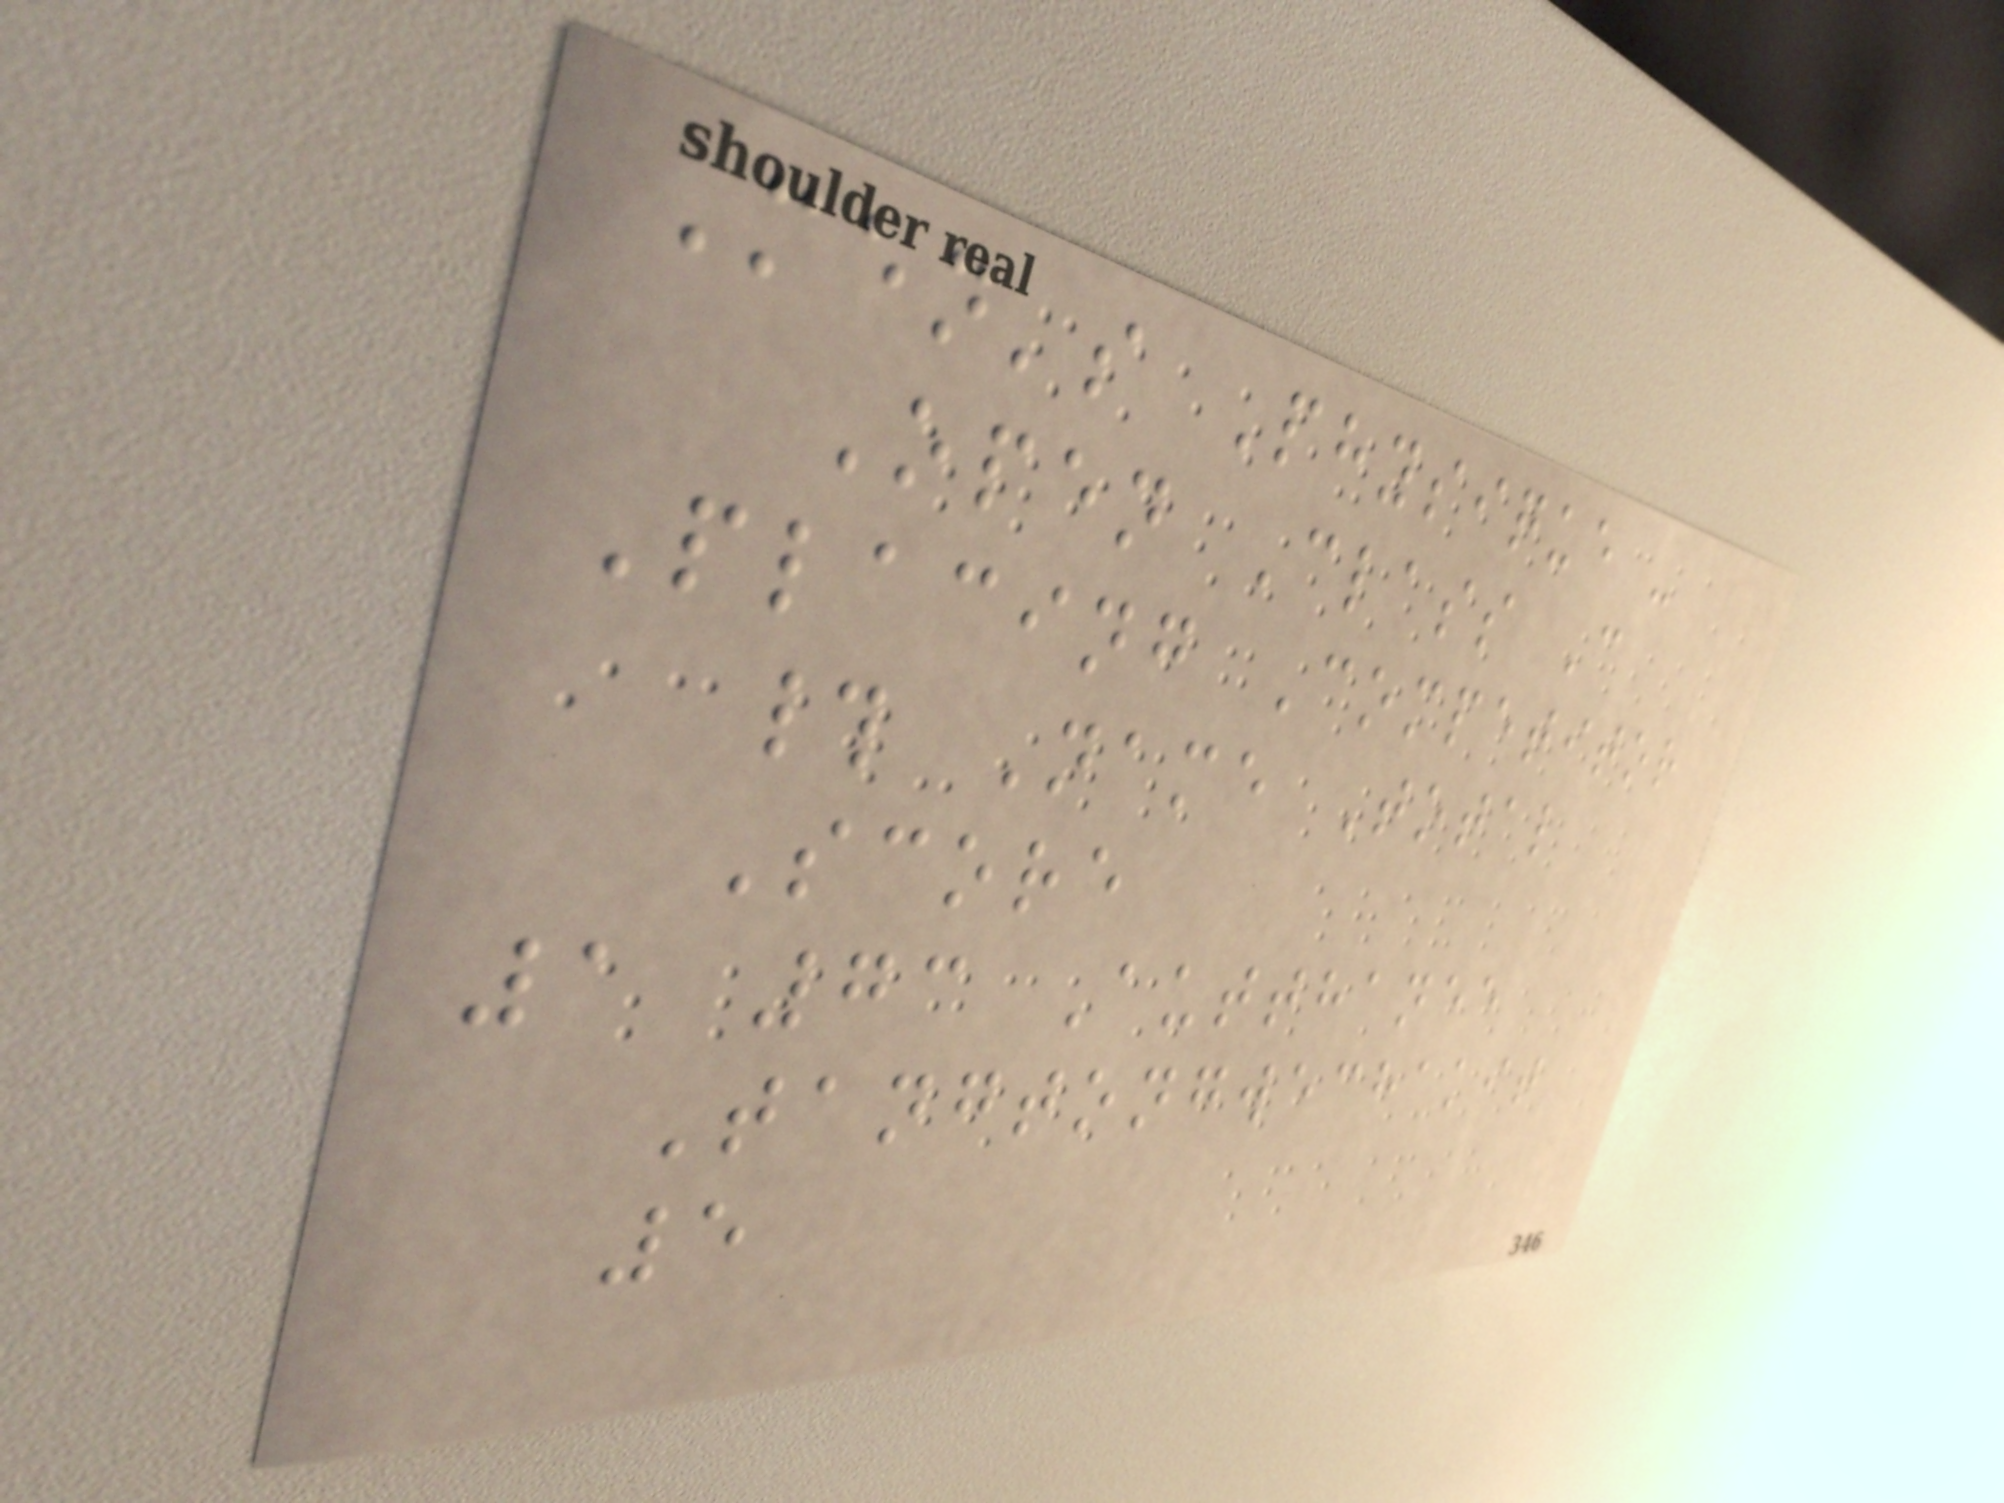Men's Physique -
Open Class C
Placing Competitor
# Name Total
Score
1 73 Autthanee
Tangtongwechakit
5
